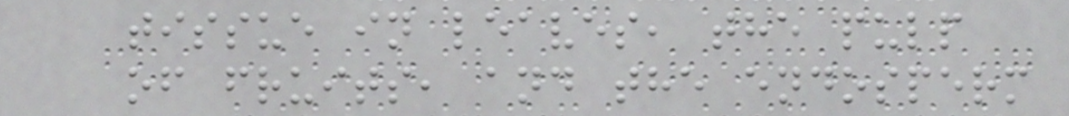tissue in leaves, the pulp
of fruits, and the endosperm
